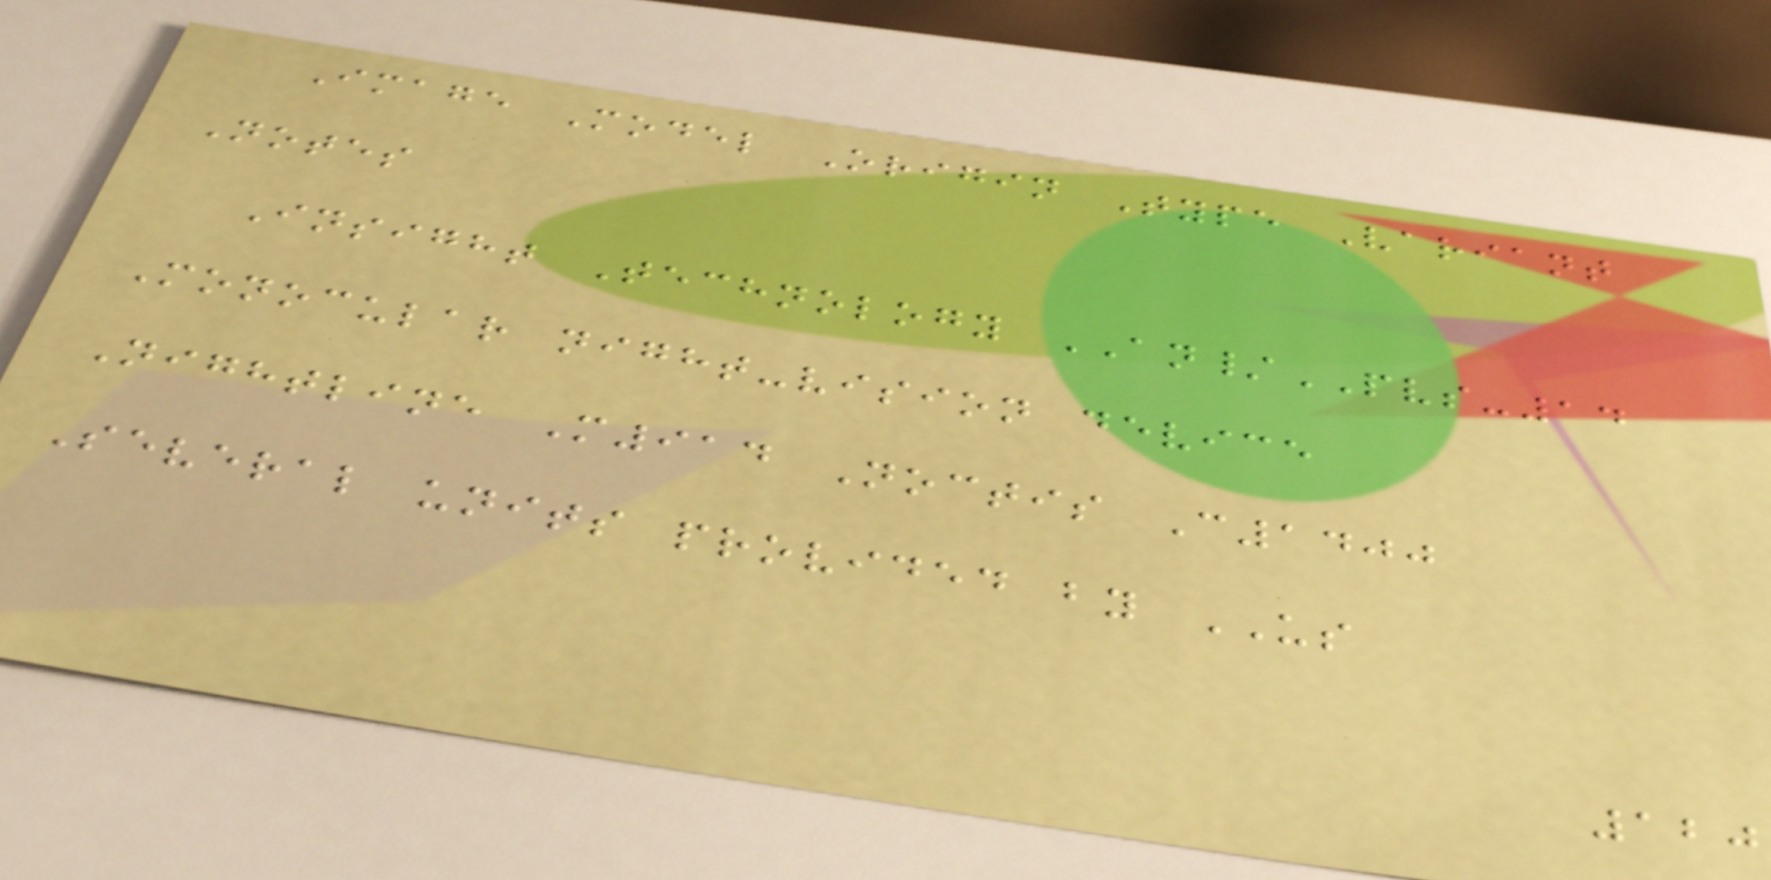Image Model Origin Type Variant
Notes
Insight Technology AN/PVS-14
Monocular night-vision device
Nightline M914 Noctis C1400
Several units provided by US
120
